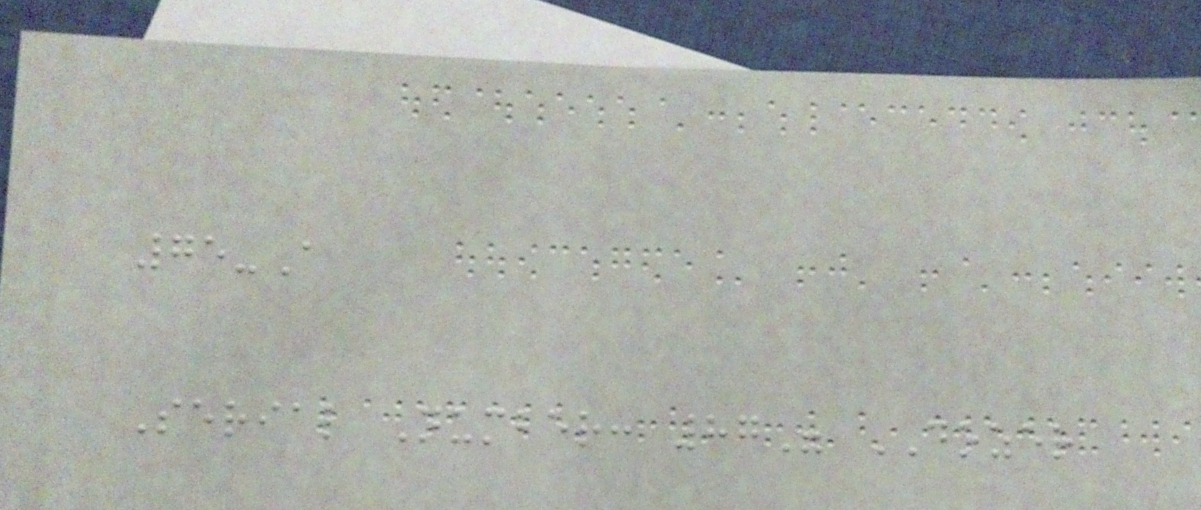75-A
Serial Number: 87" DOZER
